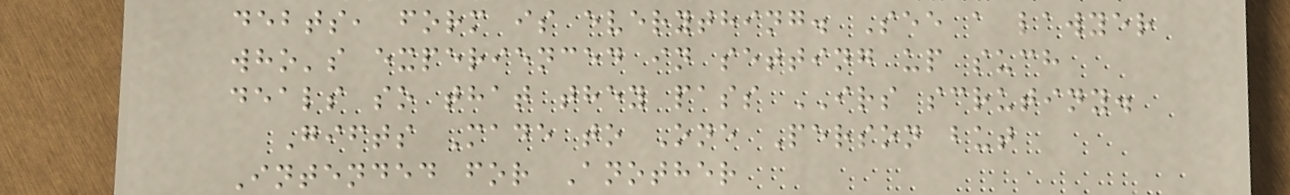debts, form is everything. See a lawyer
who's experienced in setting up such
deals so that they pass IRS scrutiny.
Gifts Made to One Person but
Intended for Another
